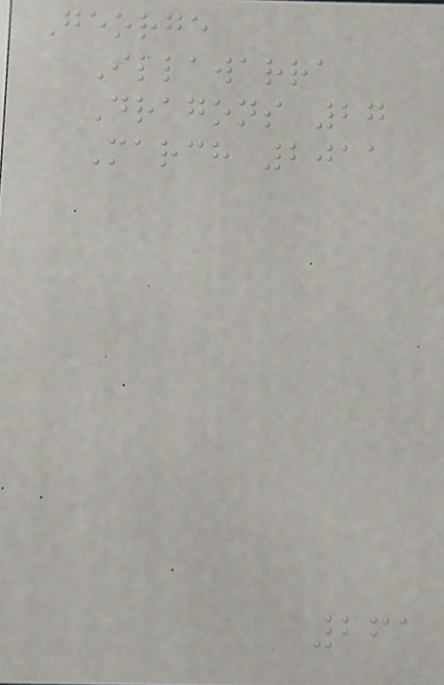George
Illawarra
Dragons 27
March 2011
261
